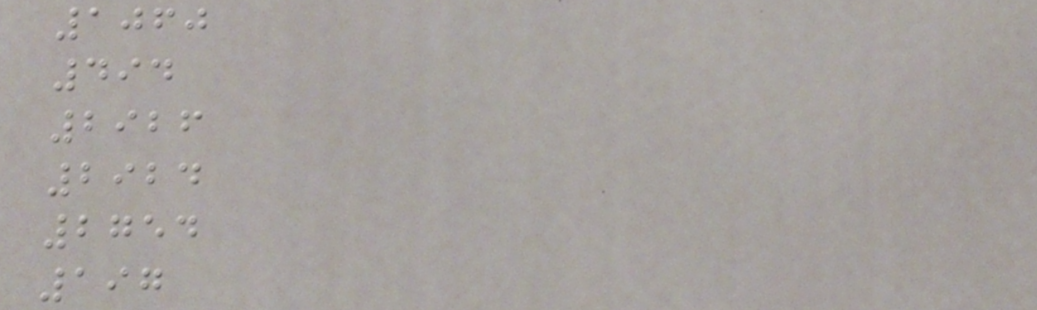1060
494
2926
2924
2754
197
